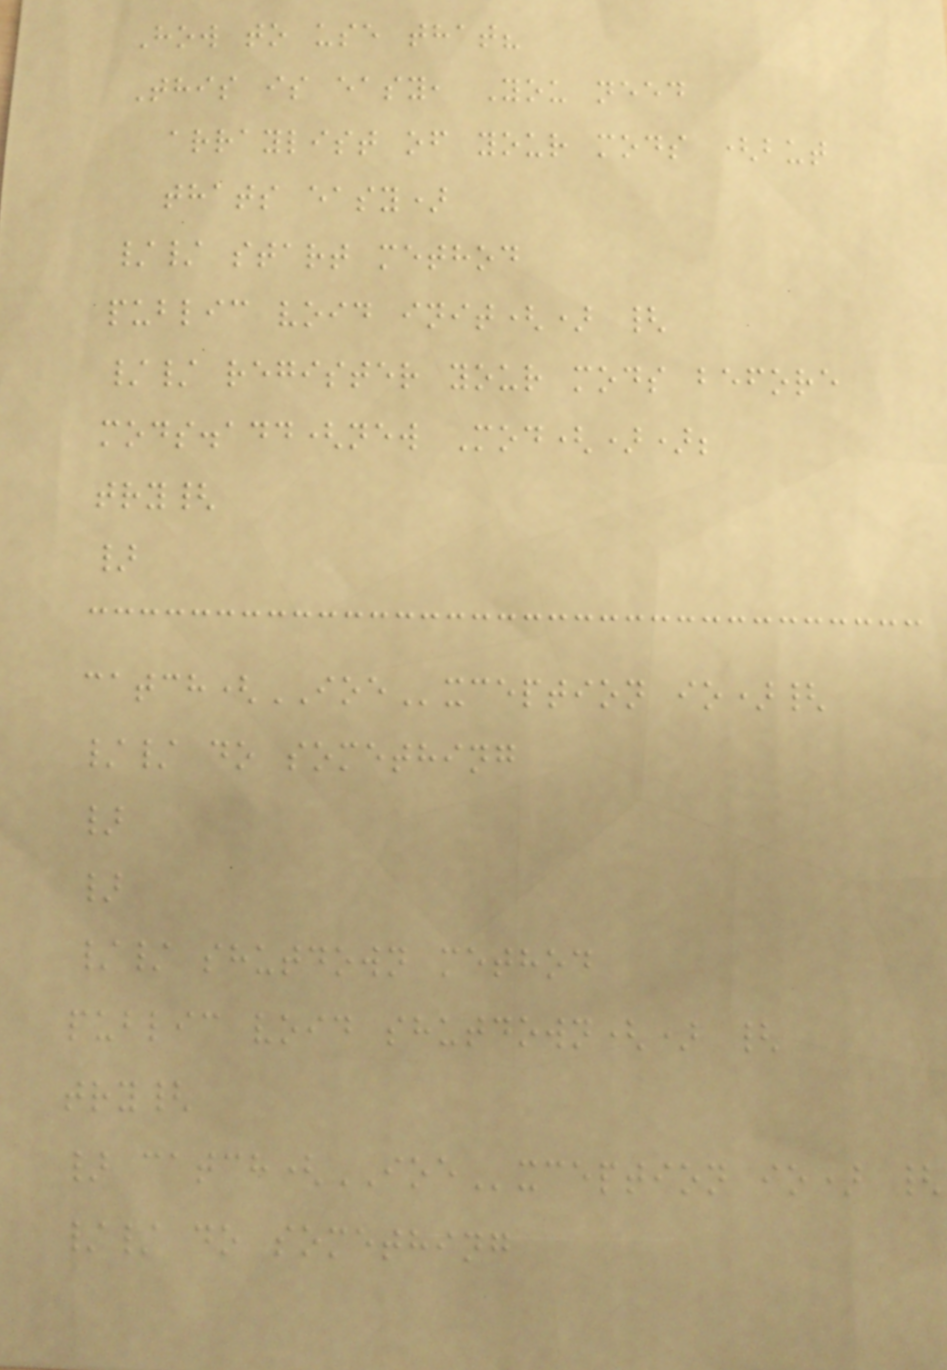How to use that?
This is easy, You need
arraylist of your mods (but
thats easy)
// start method
public void init() {
// register your mods before
mods.add(new Mod());
try{
}
catch(IOException io){
// do something
}
}
// shutdown method
public void shutdown() {
try{
} catch(IOException io) {
// do something
